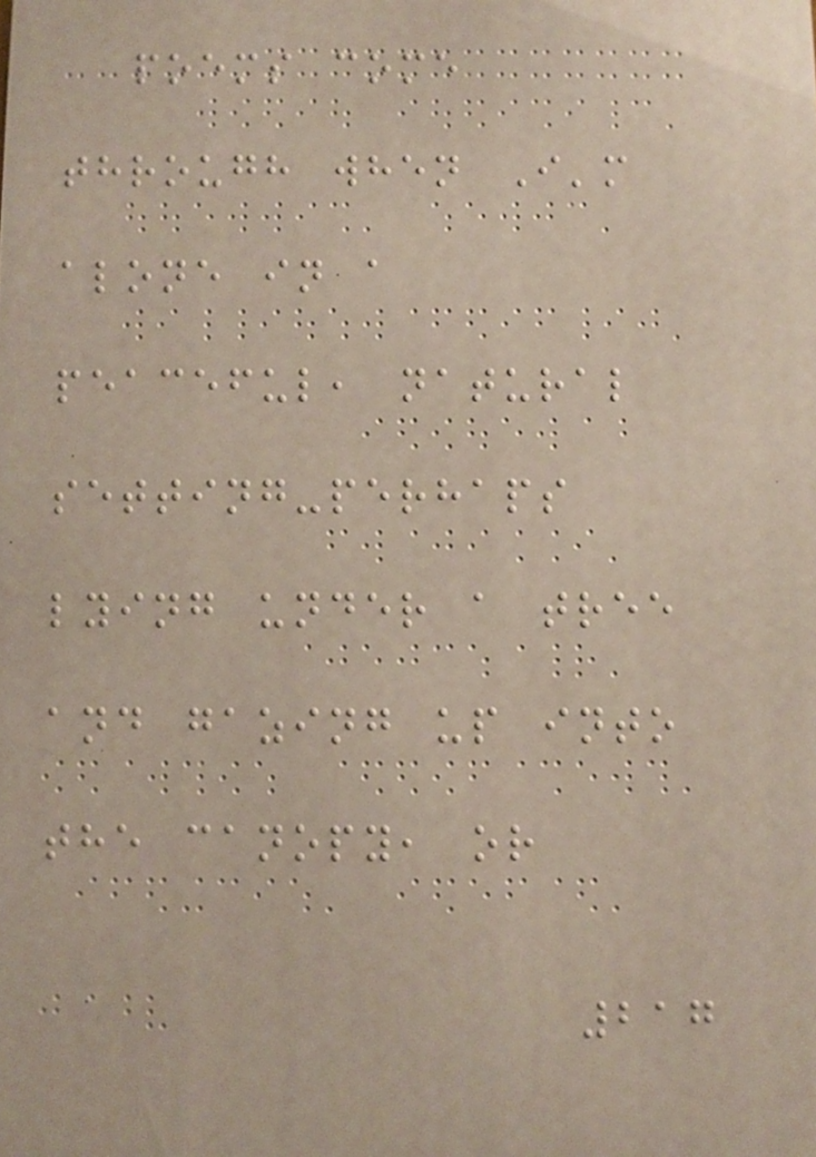poems come
through when I'm
alone in a
peaceful, natural
setting-perhaps
lying under a tree
and gazing up into
the canopy, or
217
